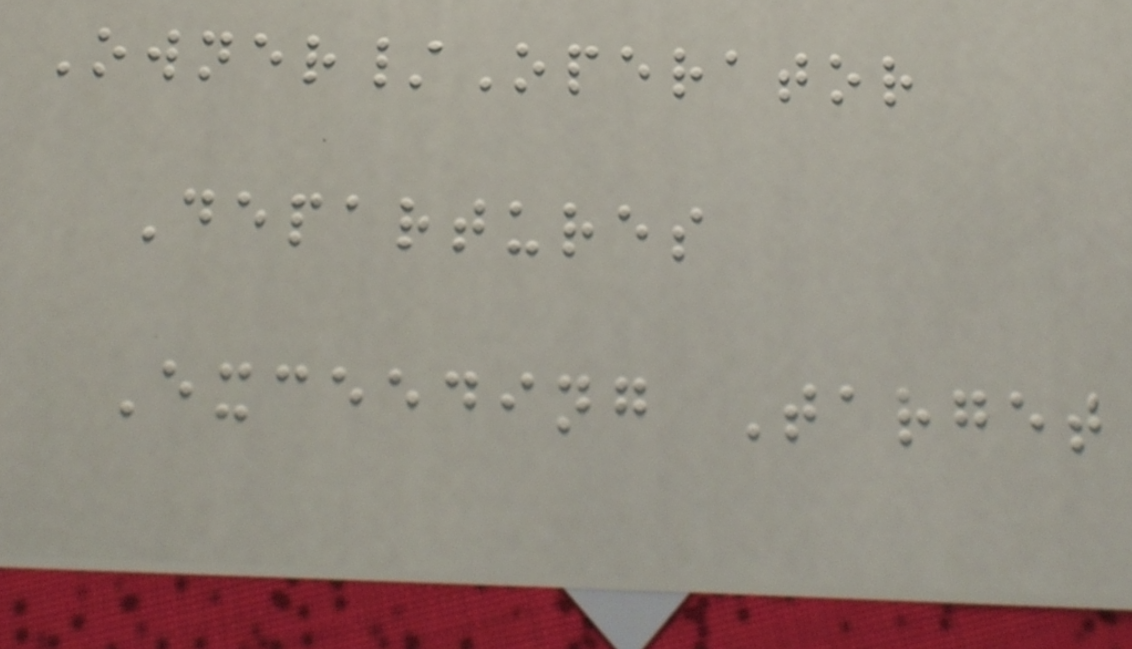Owner/Operator
Departures
Exceeding Target
